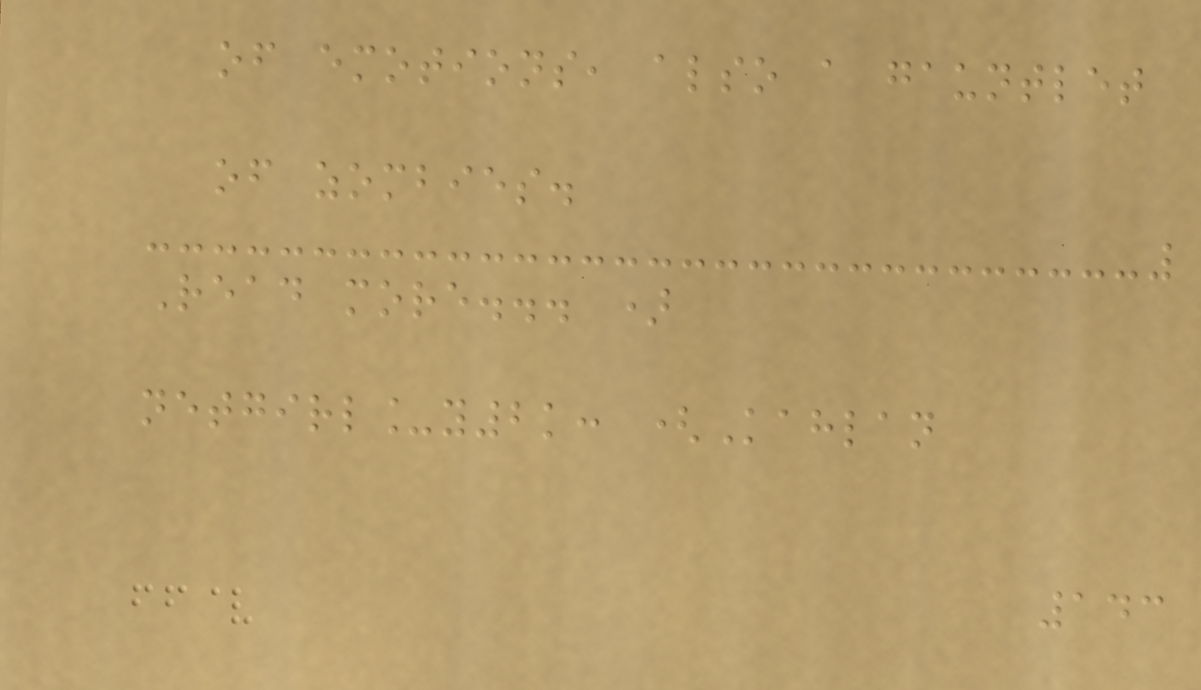of emotions, also a gauntlet
of zombies.
Read more... )
netgirl_y2k: (Kahlan
143
